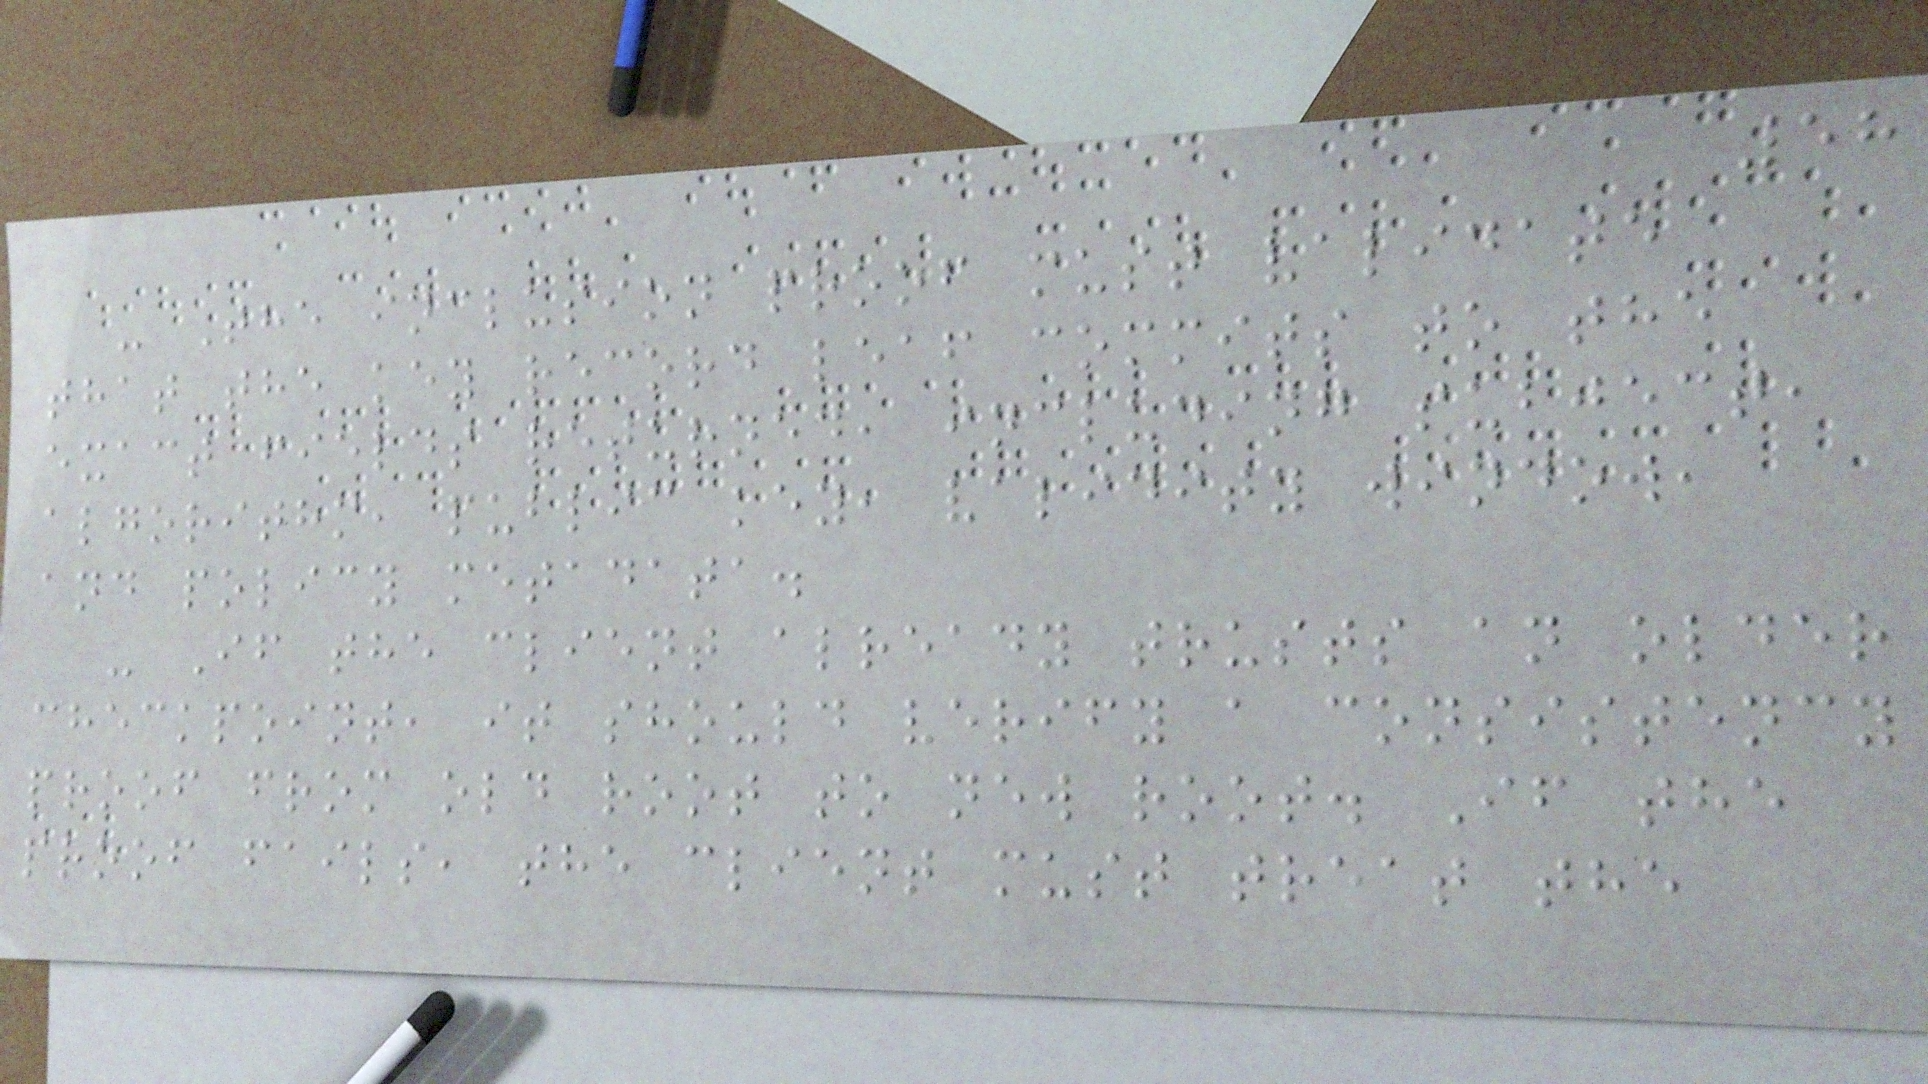58
- The inclusion proof must validate
that the key record leaf commits to the
exact fields returned, including subject,
algorithm, public key, validity window,
and policy metadata.
- If the client already trusts an older
checkpoint, it should verify a consistency
proof from old root to new root. If the
proof fails, the client must treat the
